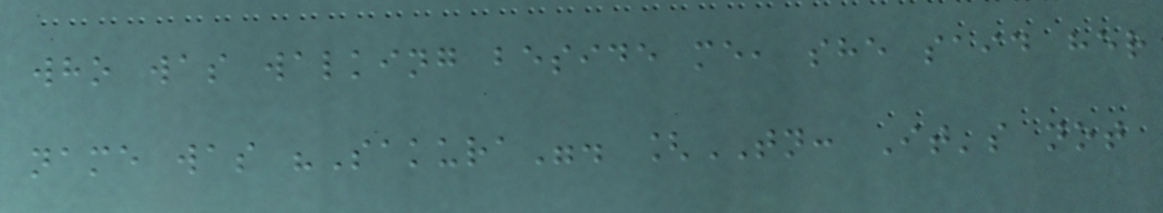who was walking beside me, she said her
name was "Sakura". [TN: It's not
